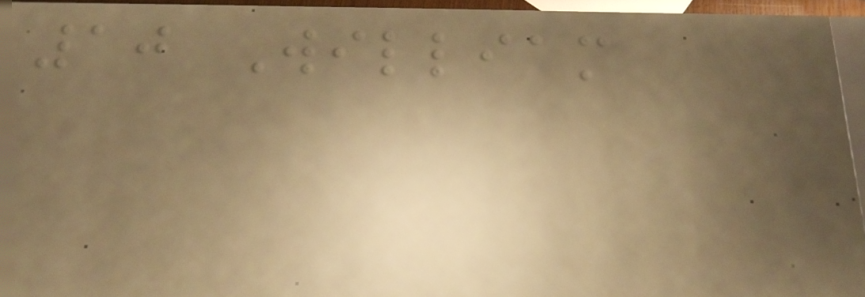10 William
